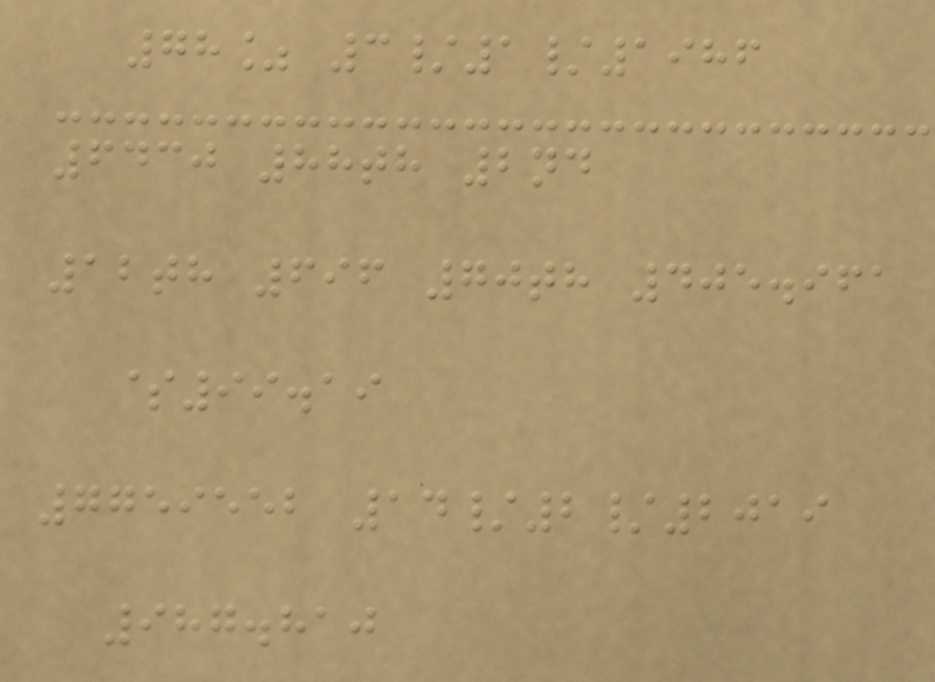78% 3/1/1986
6430 88th 2nd
12th 696 70th 405.961
$99.19
7759552 14/2/2019
987.810
